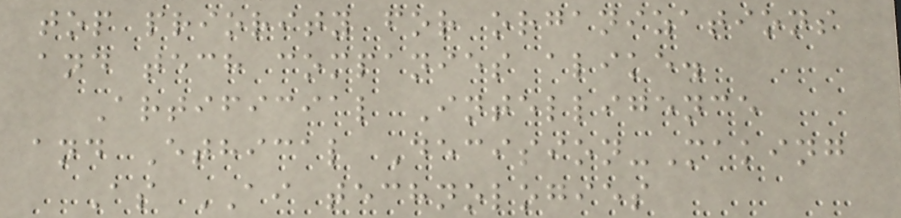top priority for organizations
and tech companies alike.
Artificial Intelligence
and Ethical Decision-Making
As AI technologies
